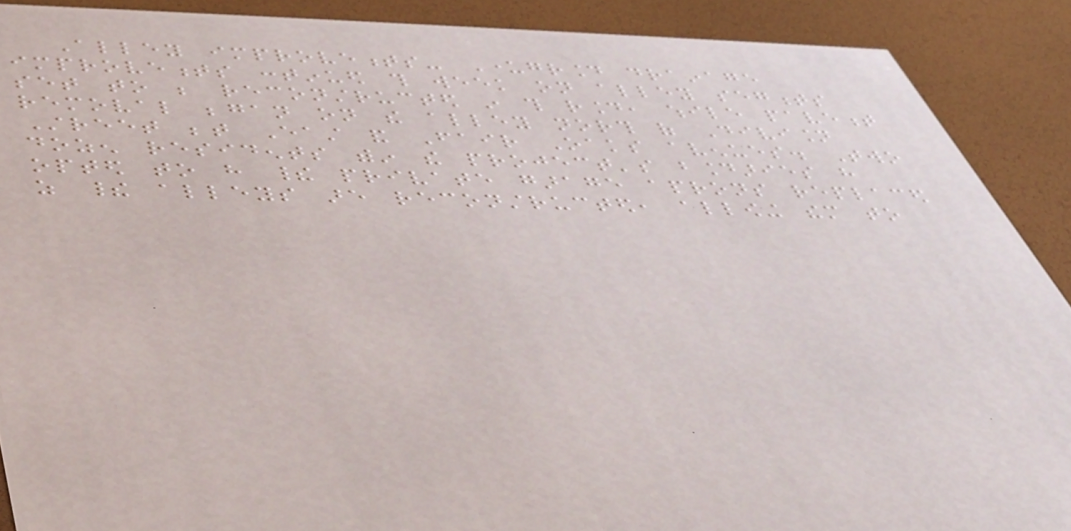Alley improvements- Underground drainage
improvements continued this week on alley segments
set to be reconstructed in this round, while pavement
removal began on the alley north of Division
Street between East and Fair Oaks avenues. Two
dozen residents within the project's boundaries have
opted to have their private garage aprons replaced
as their alleys are reconstructed, allowing them to
